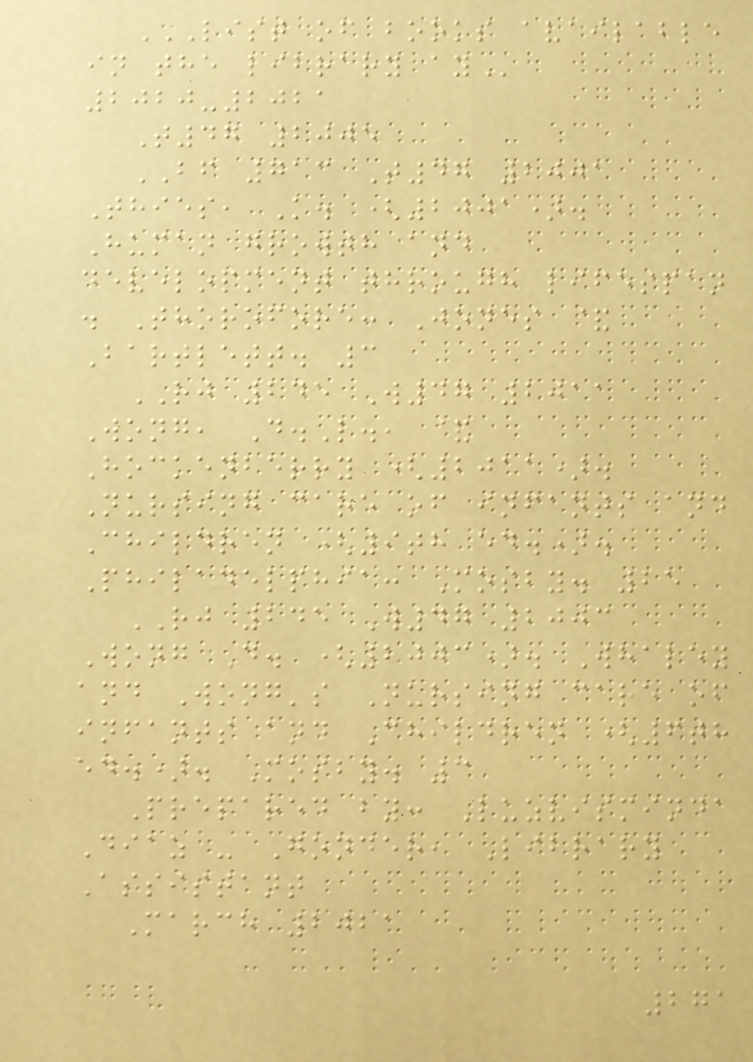LIST OF BOOKS AVAILABLE
IN THE LIBRARY AY
2020-2021
T47 2005
BF 713 T47 2001
Thies, K. (2001).
Human growth and
development through lifespan
. Thorofore: Jones &
Bartlett. 3
RJ 245 W47 2011
Wong, D.L., &
Hockenberry (2011).
Nursing care of infants and
Children (9th ed.).
Philadelphia: Mosby. 25
RJ 245 W47 2003
Wong D. (2003). Whaley
and Wong's Nursing care of
infants and Children (6th
ed.). Mosby. 3
Prepared by: Luzvisminda
Diaz - Gonder, Library
Assistant
March 2021
271
